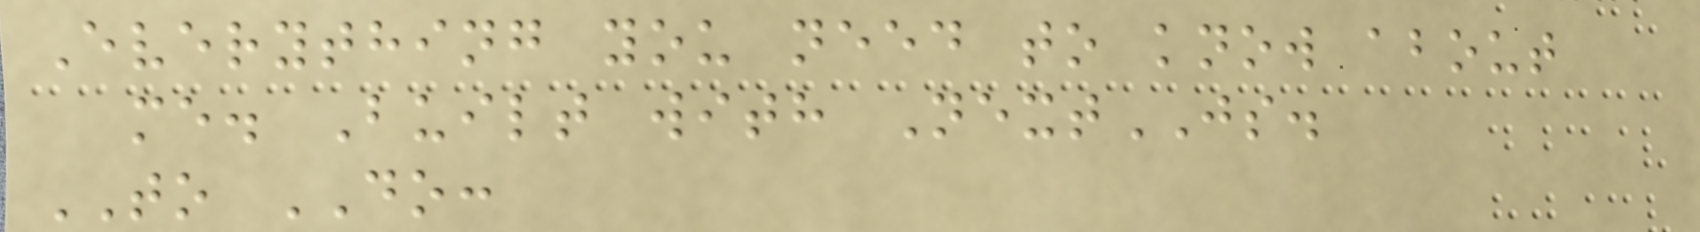Everything you need to know about
me. Built with NextJS.
TO DO:
